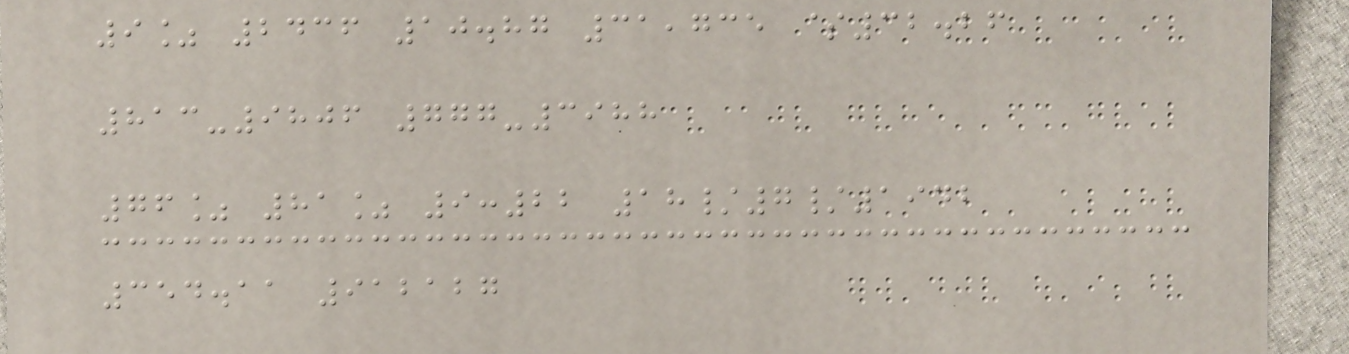9% 2436 10.87 31,735 $32.26
813-9806 777-3988
76% 81% 9:22 18/7/1942
354.11 912127
